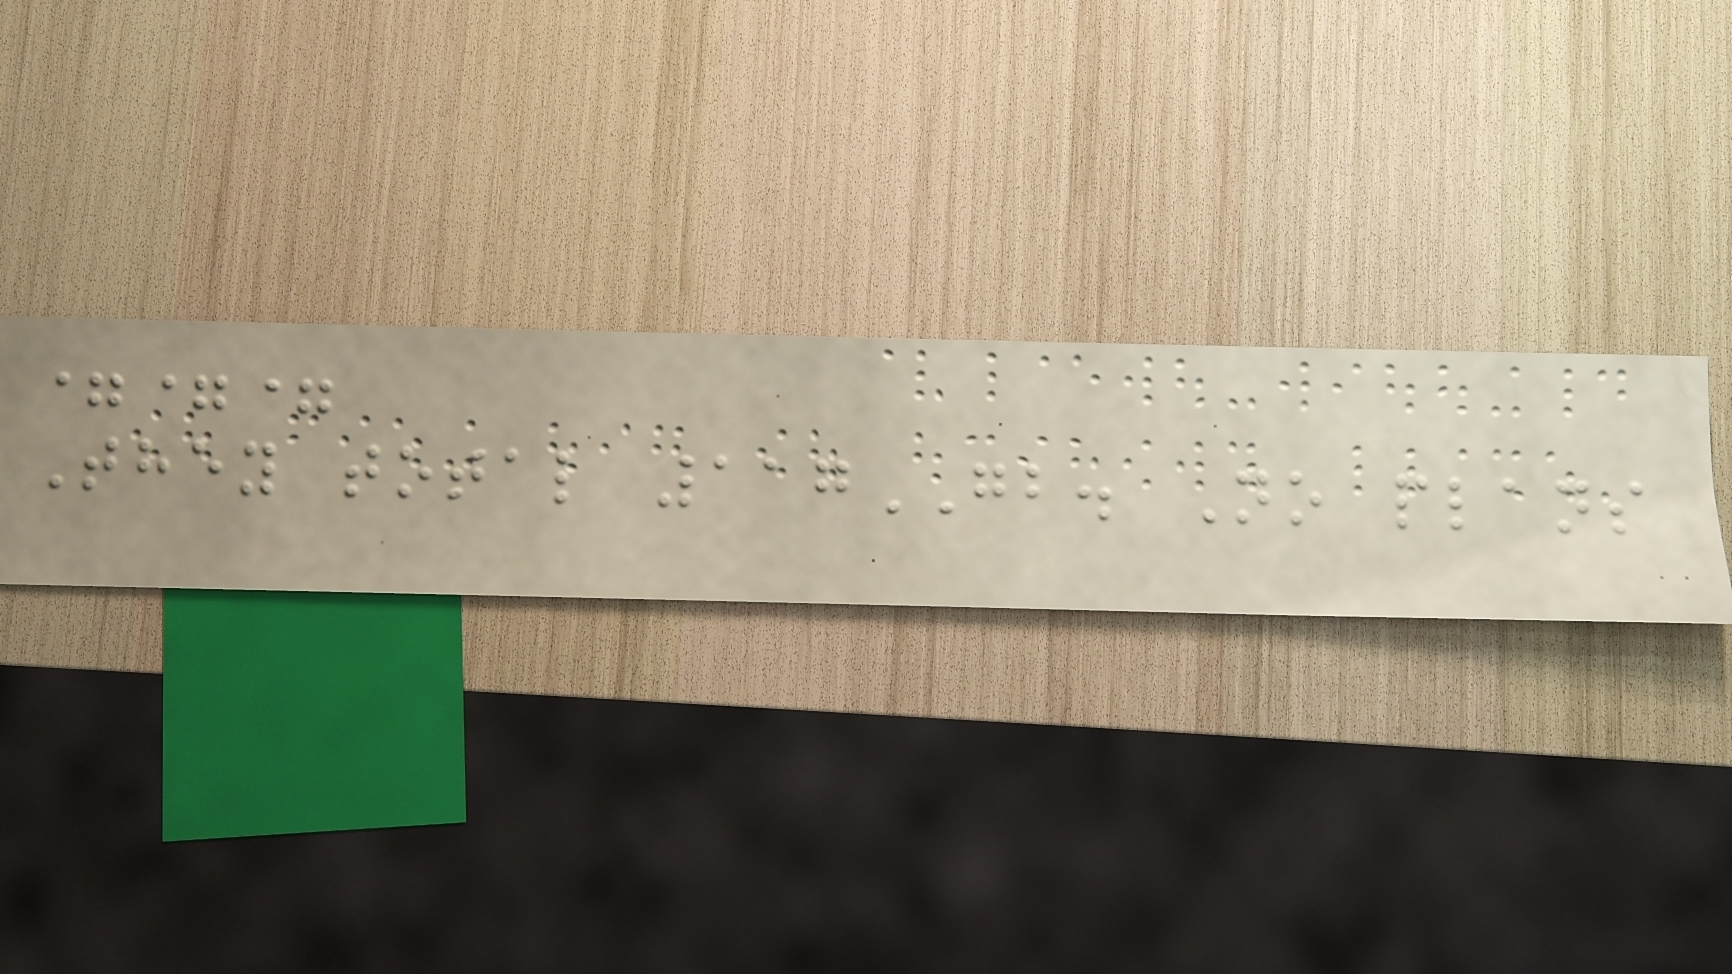===
They total 117GB. No plans
